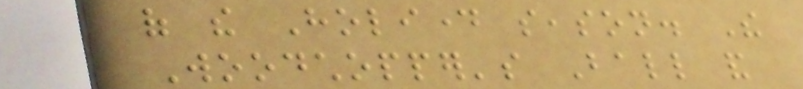of the Holiday season. The
Woodchopper's Ball and
